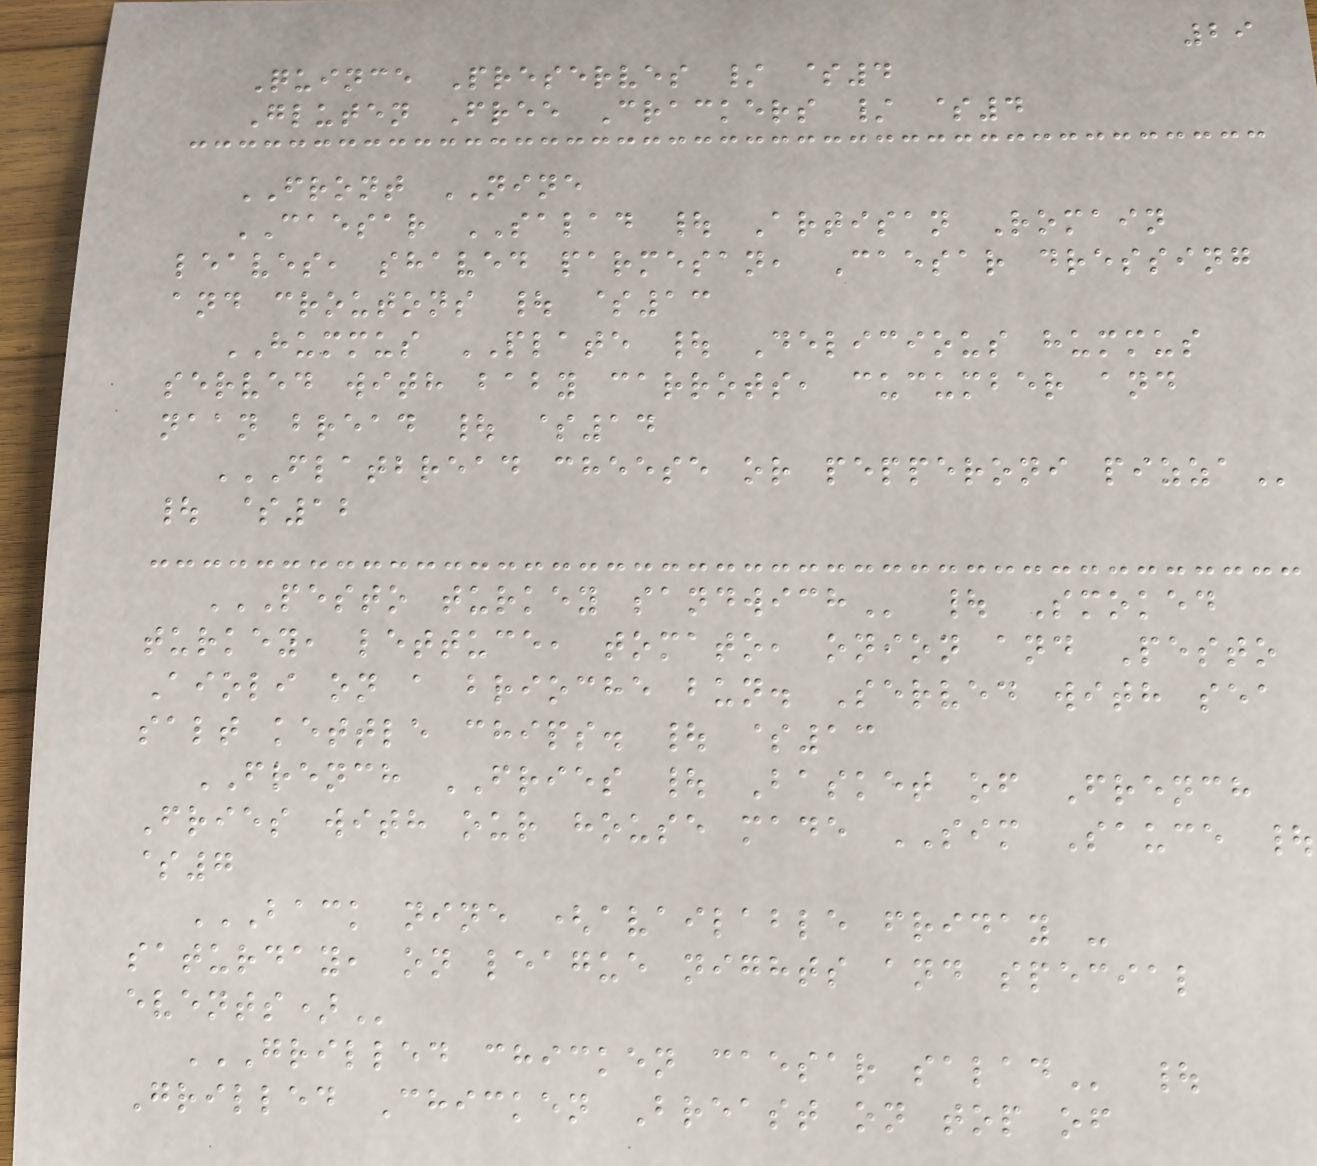29
Quince Preserves / $4
Gluten Free Crackers / $4
FRONT NINE
CAESAR SALAD | Artisan Romain
leaves, shaved parmesan, Caesar dressing
and croutons | $13
HUMMUS PLATE | Delicious hummus
served with baby carrots, cucumber and
naan bread | $14
FLATBREAD CHEESE OR PEPPERONI PIZZA
| $12
PESTO TURKEY SANDWICH | Smoked
turkey, lettuce, tomato, onion and Pesto
Aioli on a brioche bun. Served with sea
salt kettle chips. | $13
FRENCH FRIES | Basket of French
Fries with our house made SIM Sauce |
$7
BACK NINE (AVAILABLE FRIDAY -
SATURDAY, ON LEAGUE NIGHTS AND SPECIAL
EVENTS)
GRILLED CHICKEN CAESAR SALAD |
Grilled Chicken Breast on top of
